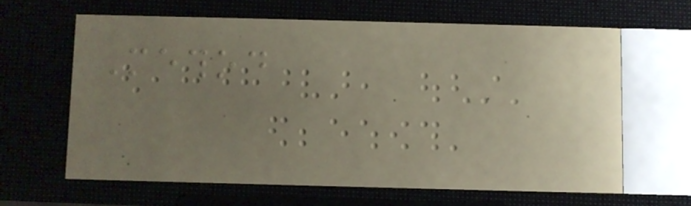Method
